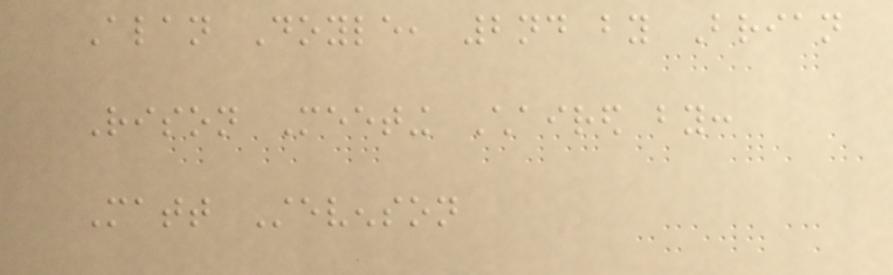Alan Doyle, 2nd by Brian
Rison Meeting Chaired by:
Matt Stevenson
